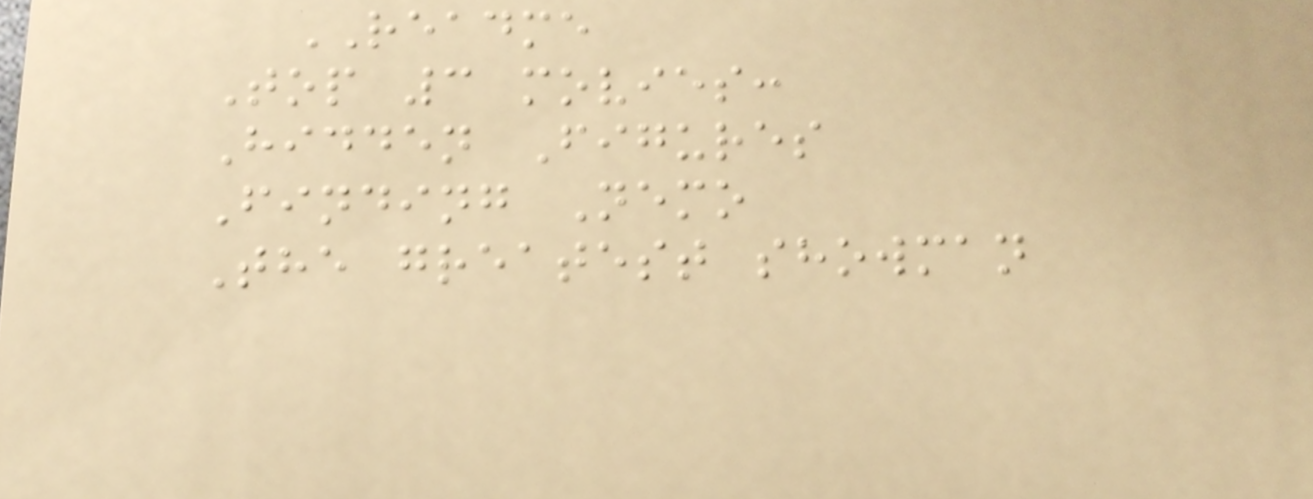README
Top 3 movies:
Hidden Figures
Finding Nemo
The greatest showman
